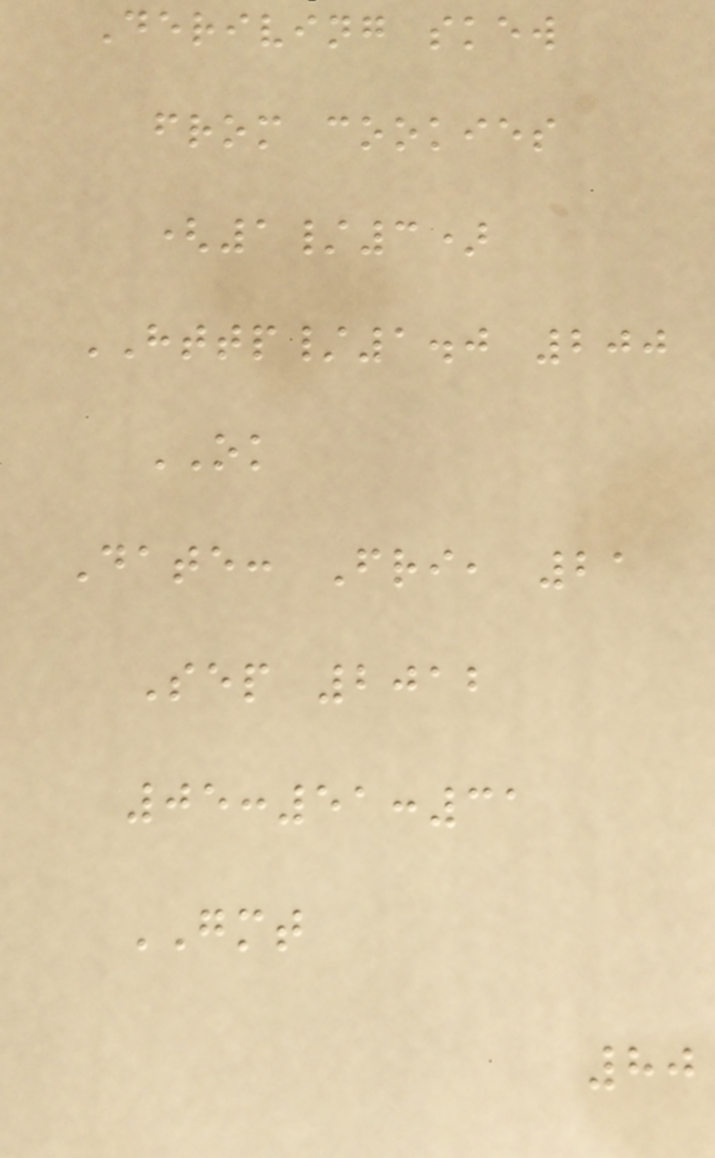Deriving skew
from cookies
(1/3)
HTTP/1.0 200
OK
Date: Fri, 21
Sep 2012
05:51:31
GMT
80
